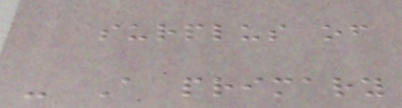surplus of
- A primary
